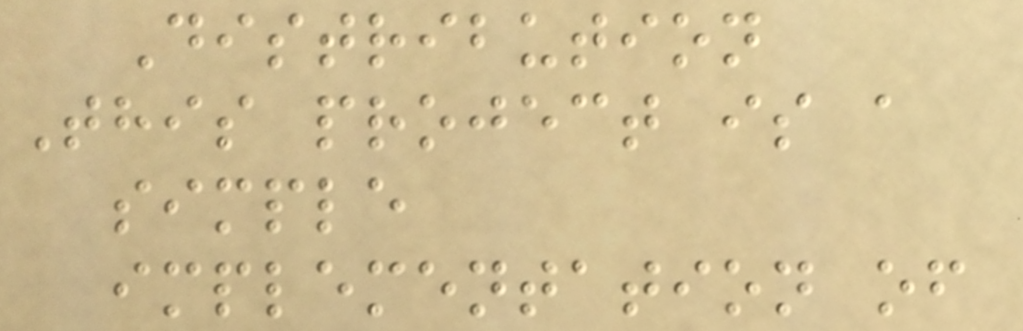Distribution
This project is a
simple
implementation of
